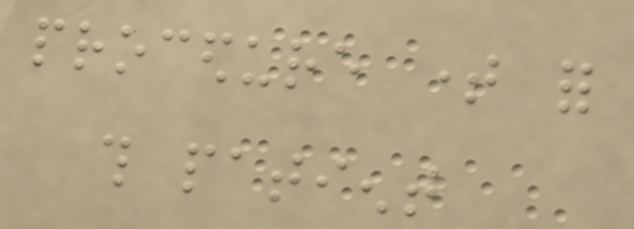procedure time for
this patient
